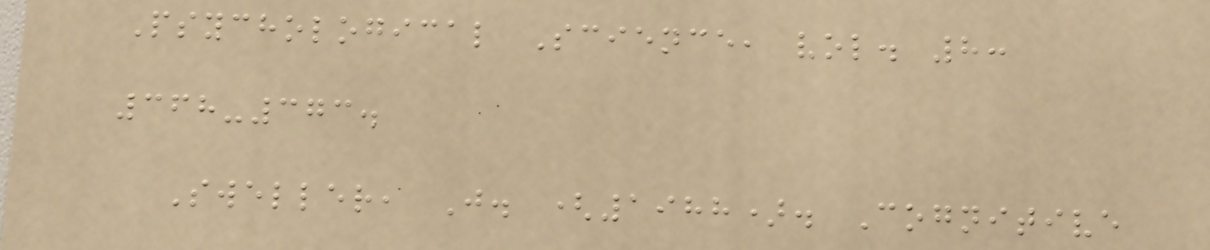Psychological Science, vol. 8:
368-373.
Sweller, J. (1988). Cognitive
